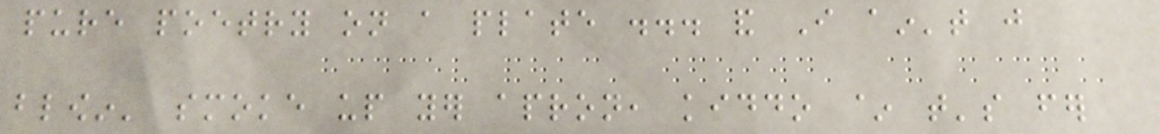pure poetry on a plate ... and I ain't just
blowin' smoke up yer apron, kiddo ~ that's fer
